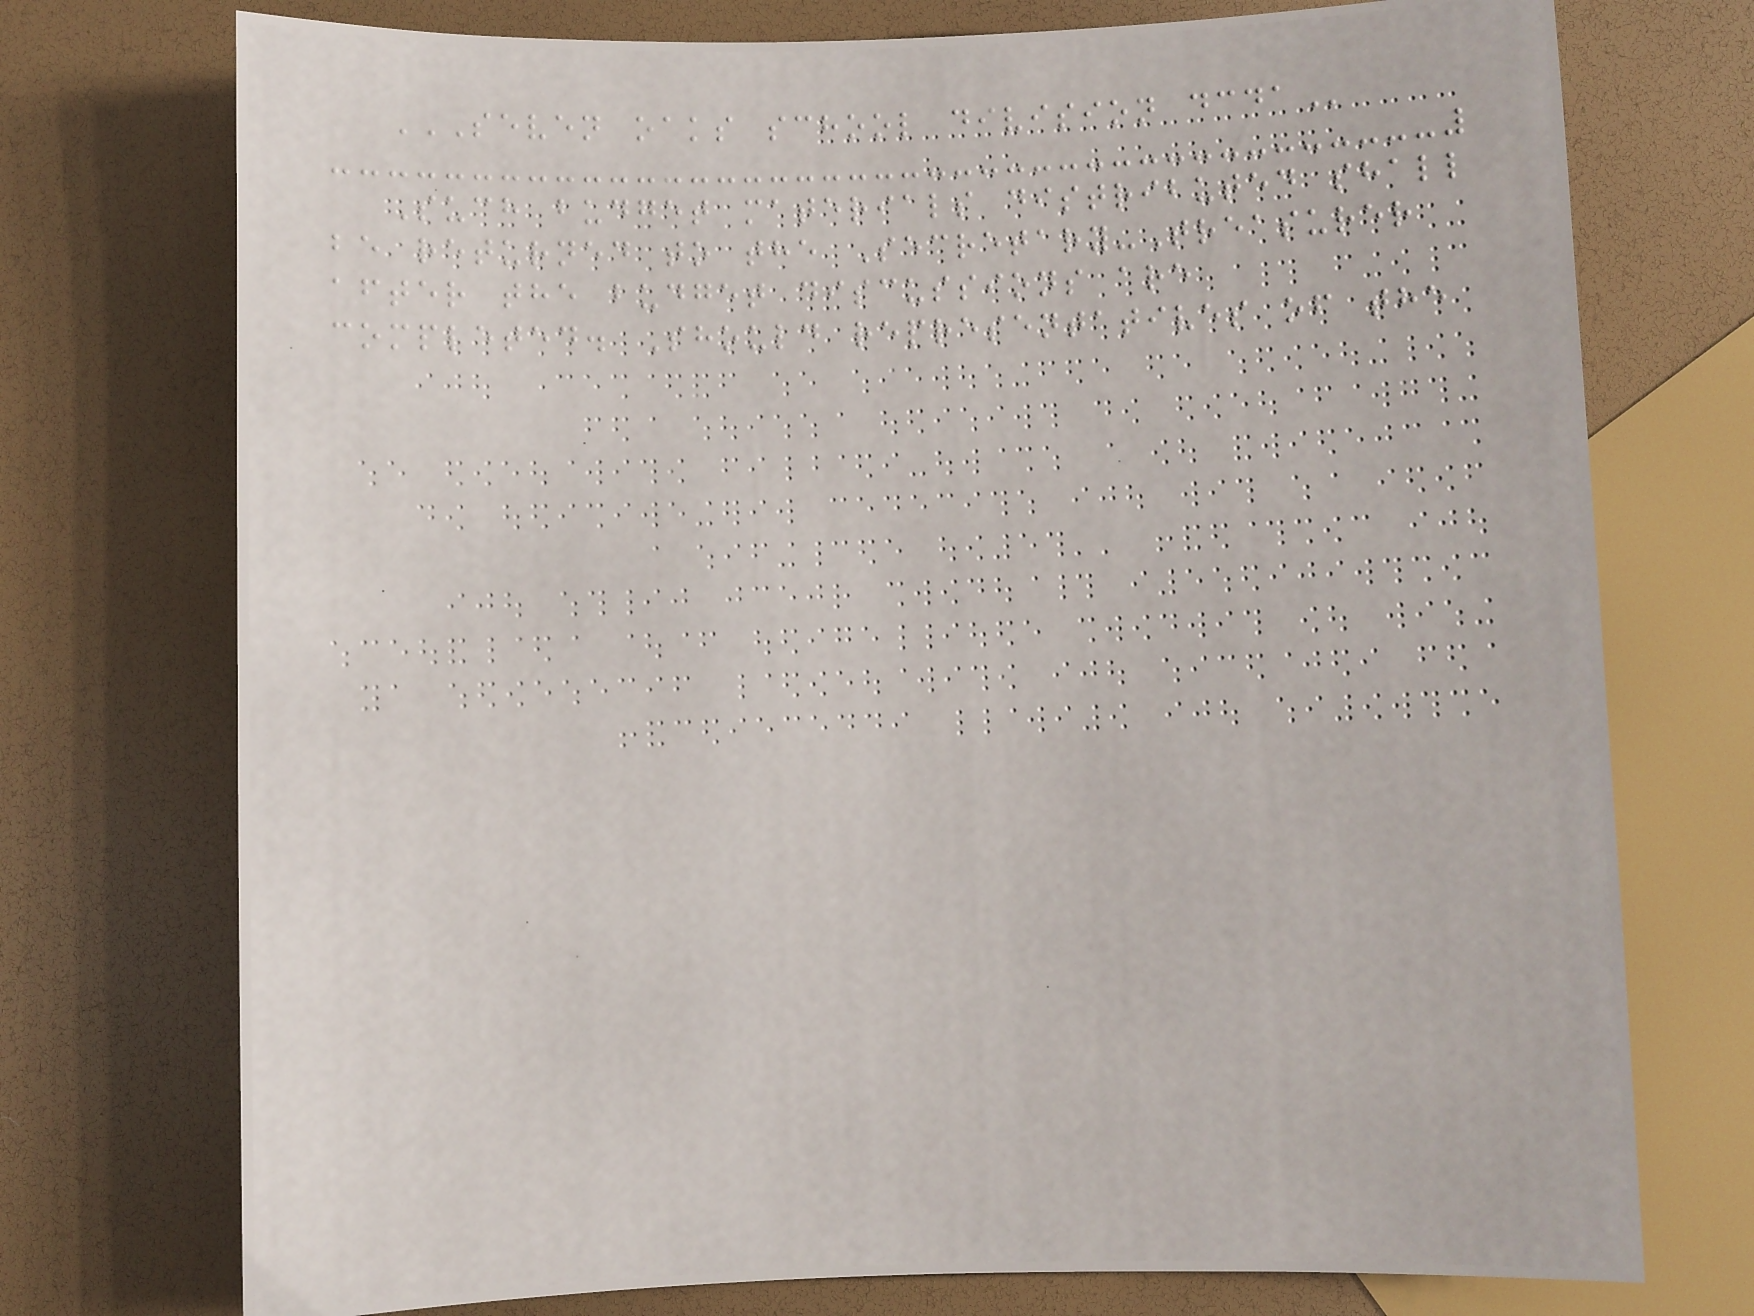SEVEN OAKS SCHOOL DIVISION DCDA
Such budget materials distributed shall
be returned to the Secretary-Treasurer
after the budget discussions are
completed. Should representatives of the
